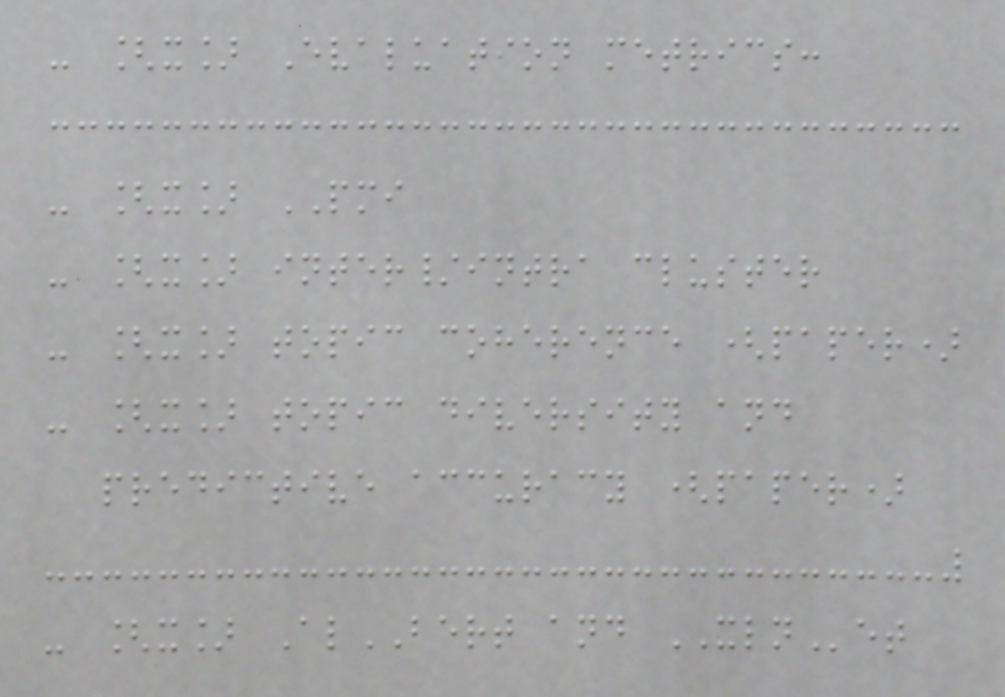- [x] Evaluation metrics:
- [x] PMI
- [x] inter/intra cluster
- [x] topic coherence (paper)
- [x] topic diversity and
predictive accuracy (paper)
- [x] AlBERT and XLNet
